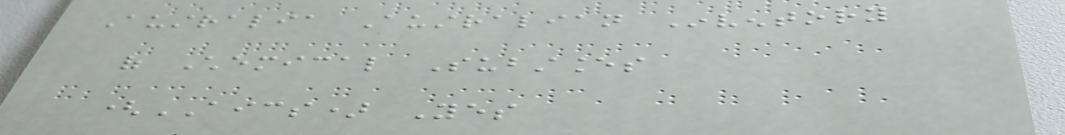Australia Australian Inventory
of Chemical Substances
(AICS) Yes
